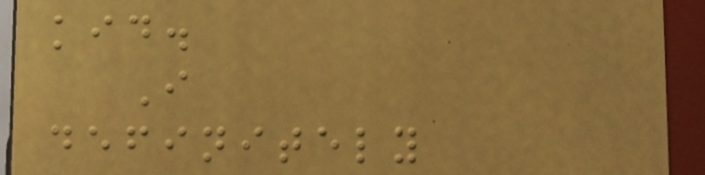kid.
I
definitely
